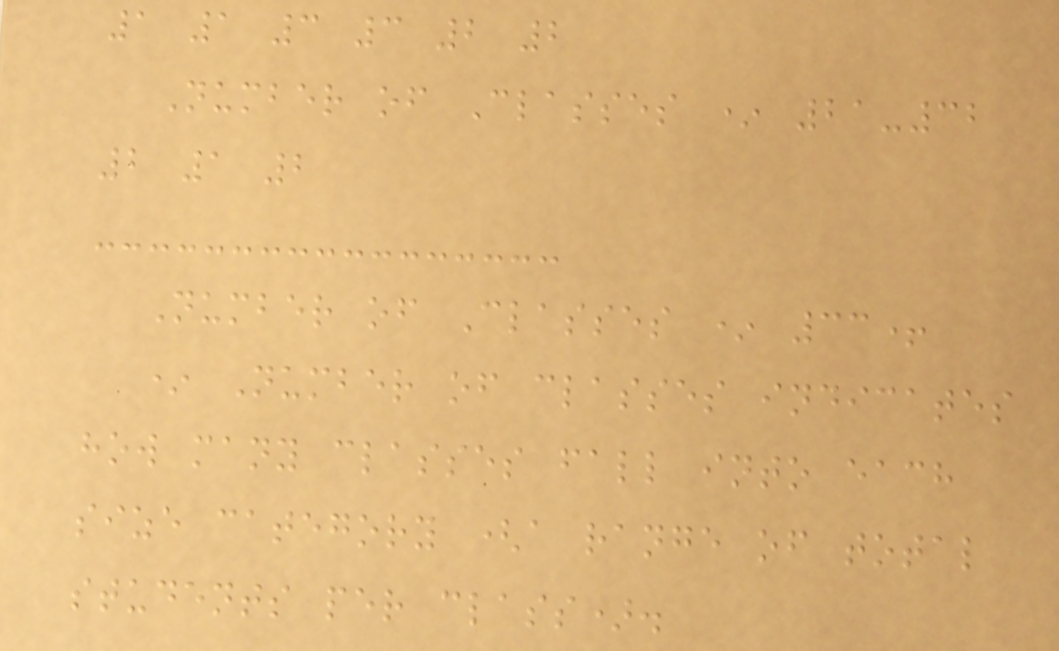1 1 3 3 2 2
Number of Classes * 21-32
2 1 2
Number of Classes * 33+
* Number of classes indicates
how many classes fall into each
size category (a range of total
students per class).
